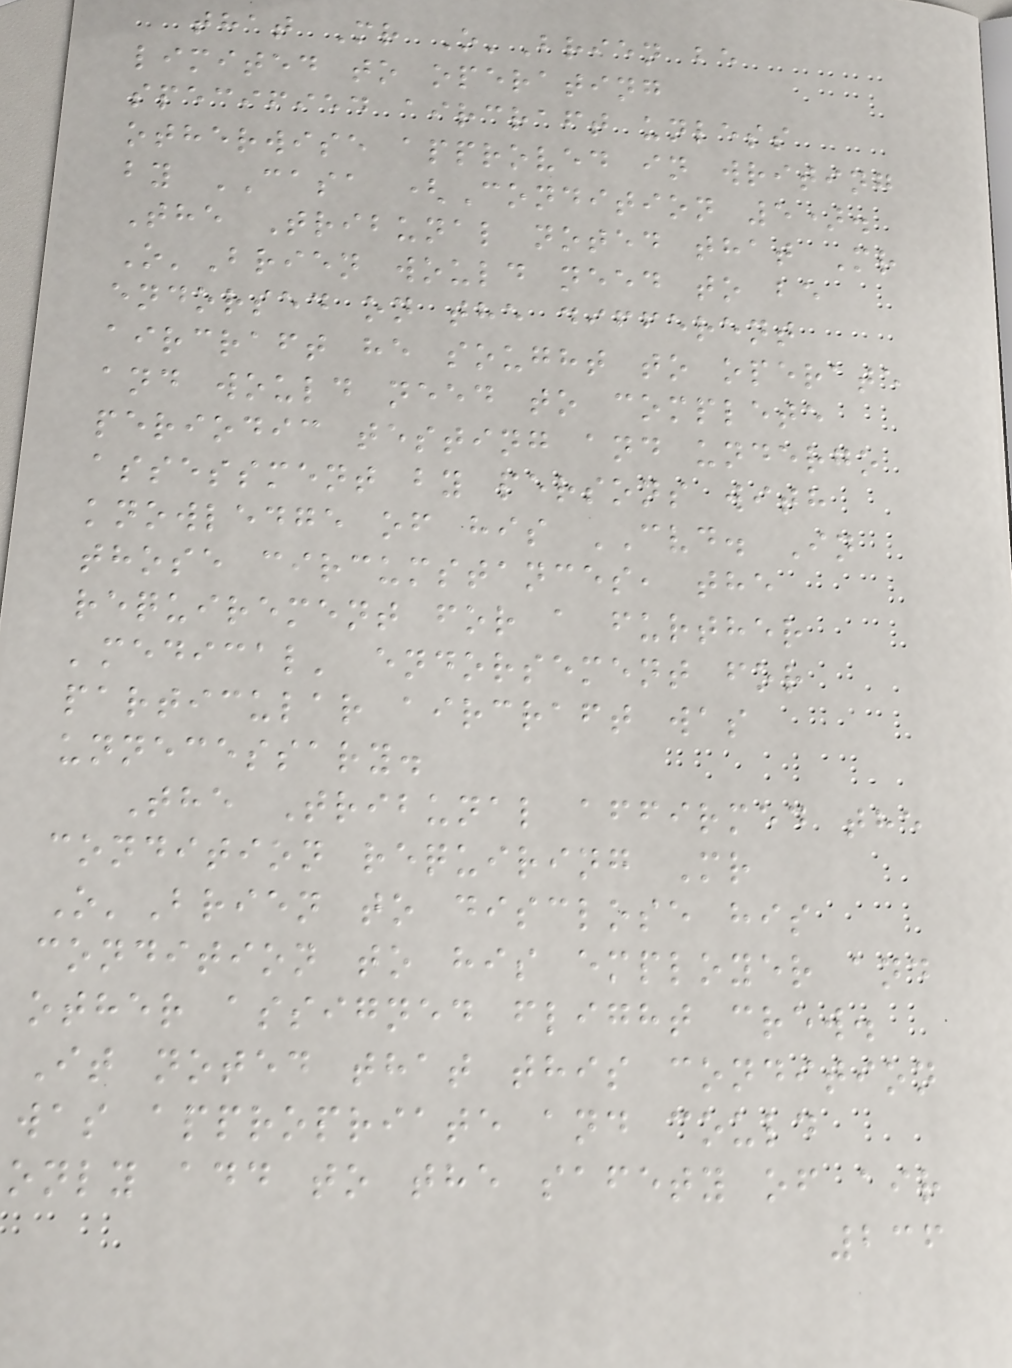that Mr O'Brien be
limited to operating
specified aircraft unless
otherwise approved in writing
by CASA (Condition 5).
The Tribunal noted that Mr
O'Brien would need to be
endorsed on the different
aircraft he sought to operate
and would need to complete
periodic testing and undergo
assessment by persons with
knowledge of his CVD. In
those circumstances, the
requirement for a further
'medical' endorsement for
particular aircraft was
unnecessary.
The Tribunal affirmed the
condition requiring Mr
O'Brien to disclose his
condition to his employer and
other assigned flight crew.
It noted that this condition
was appropriate and could
only add to the safety of air
236
